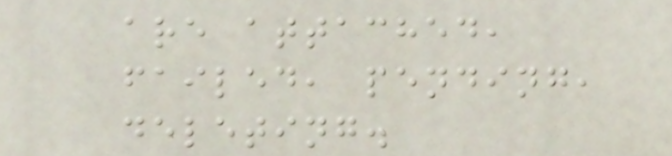are attached,
failed, pending,
deleting.
